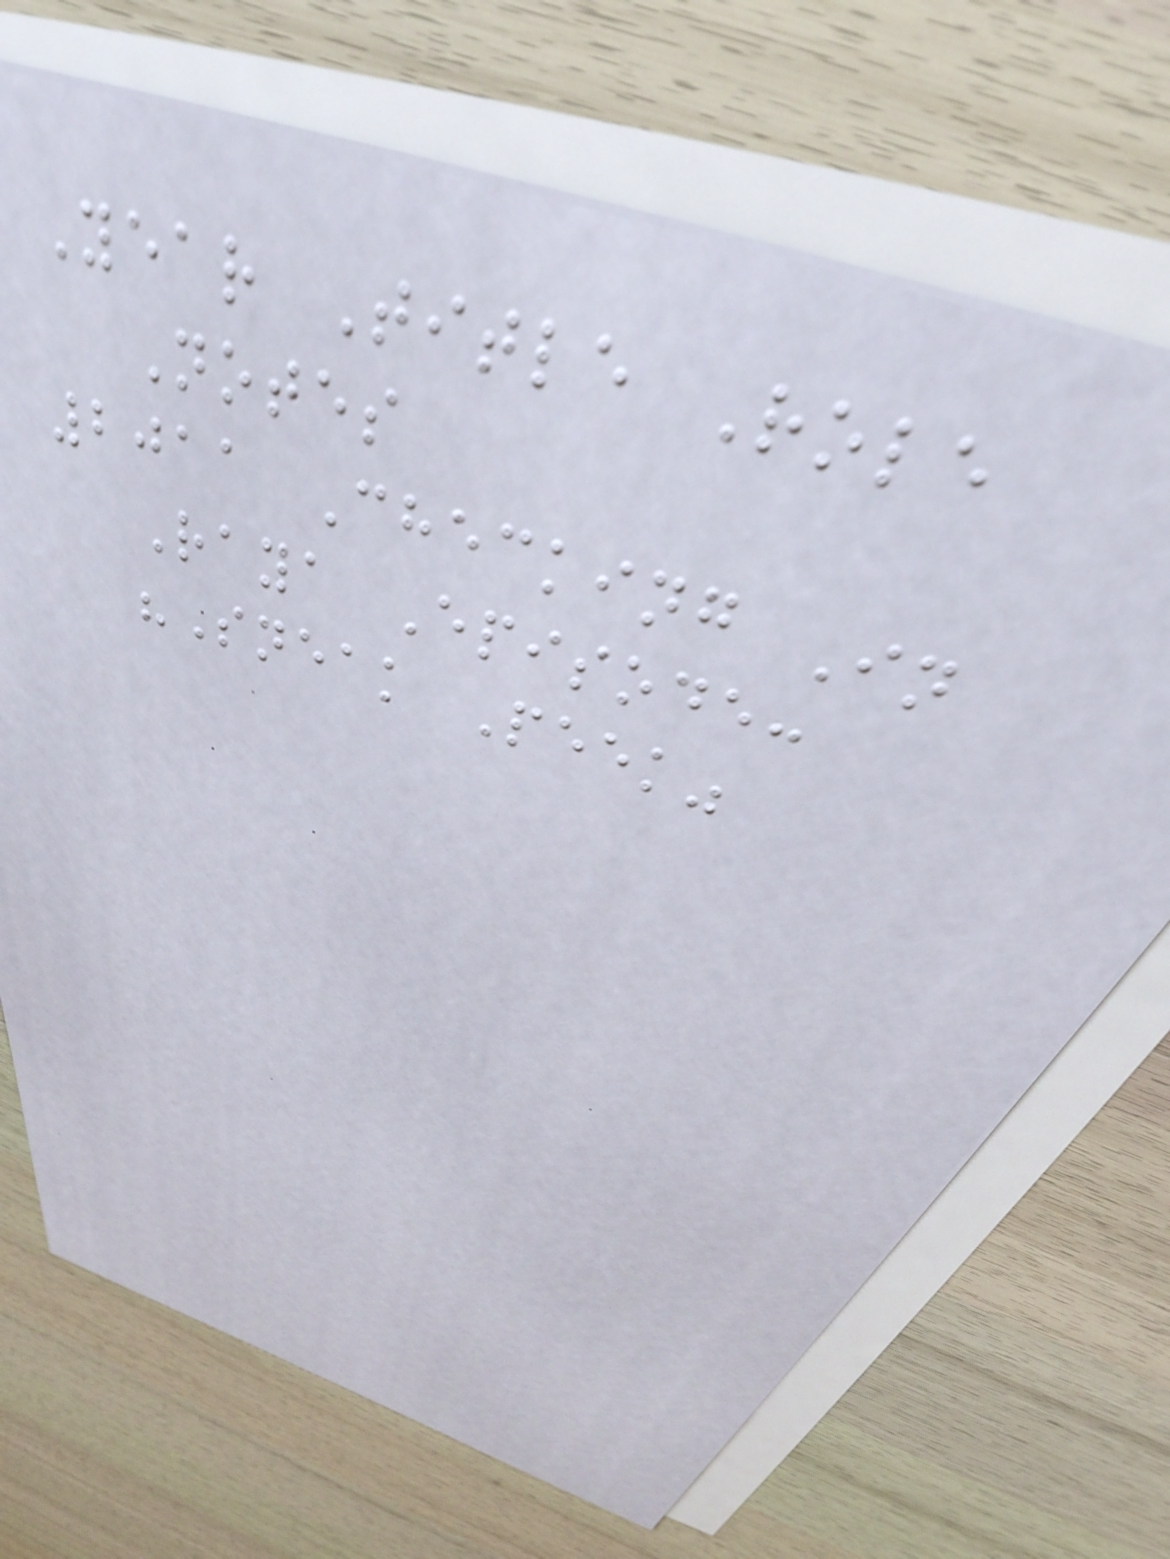Year Title Role
Notes
2011 Checking In
Raya Episode:
"Sneak Peek"
